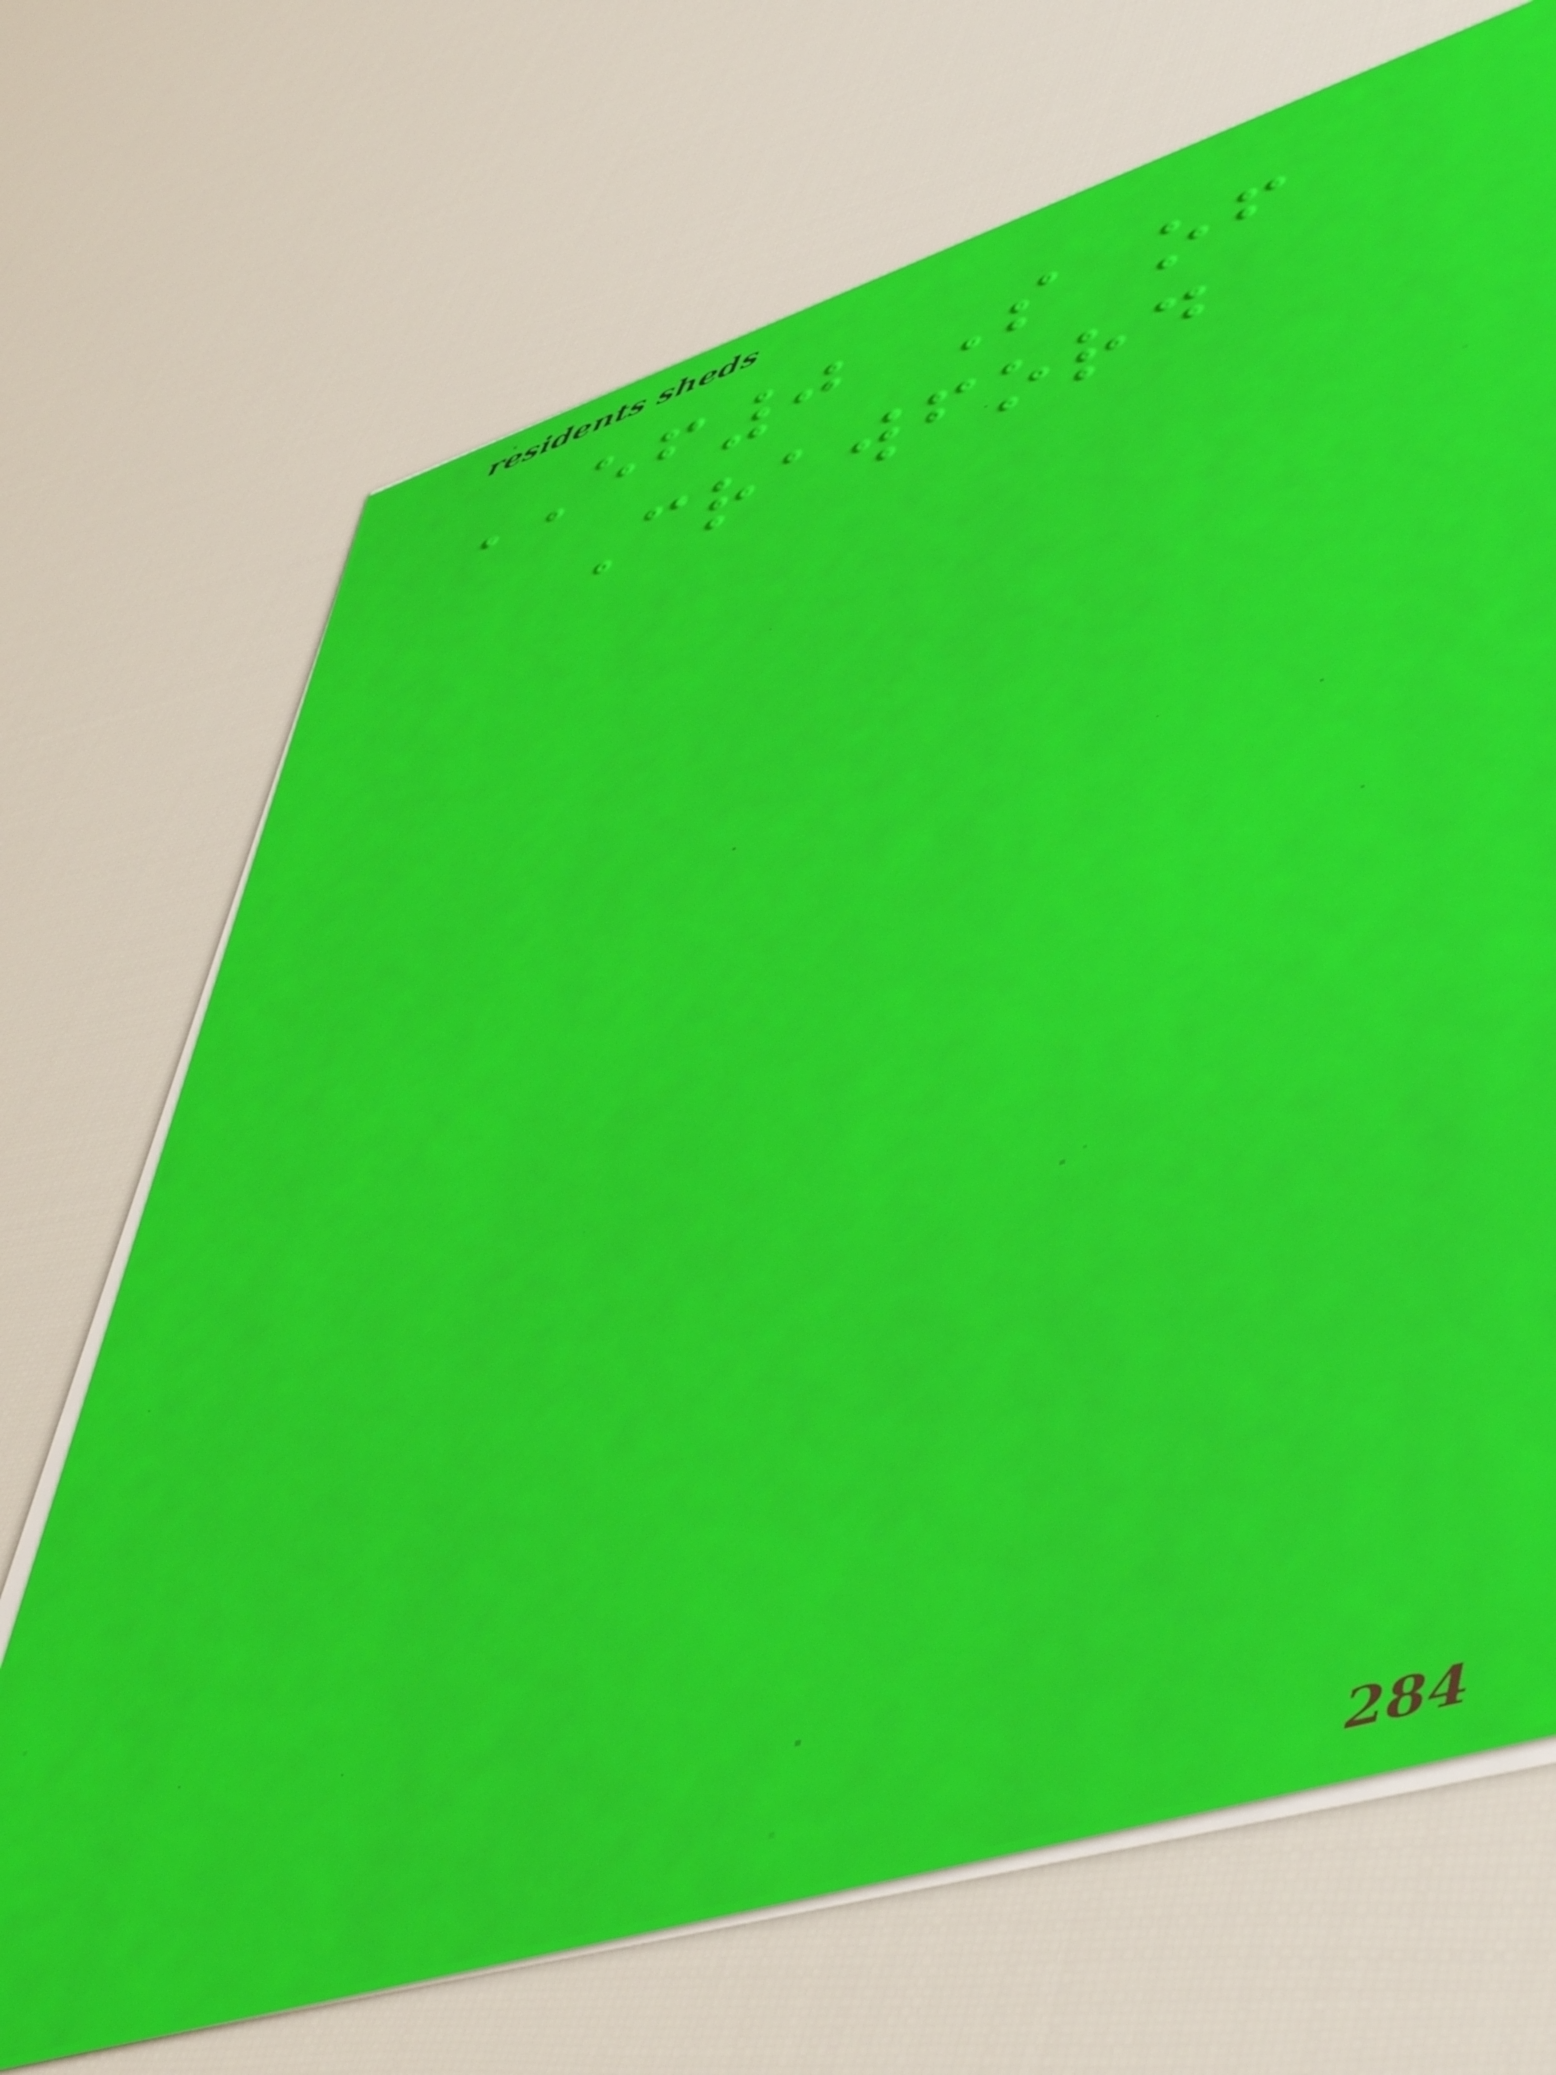EF0 S of
Crawford
